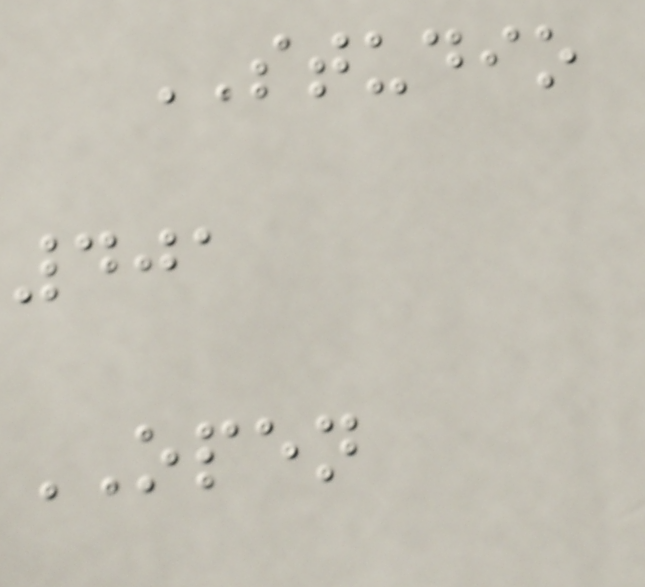STUDIO
401
OPEN
